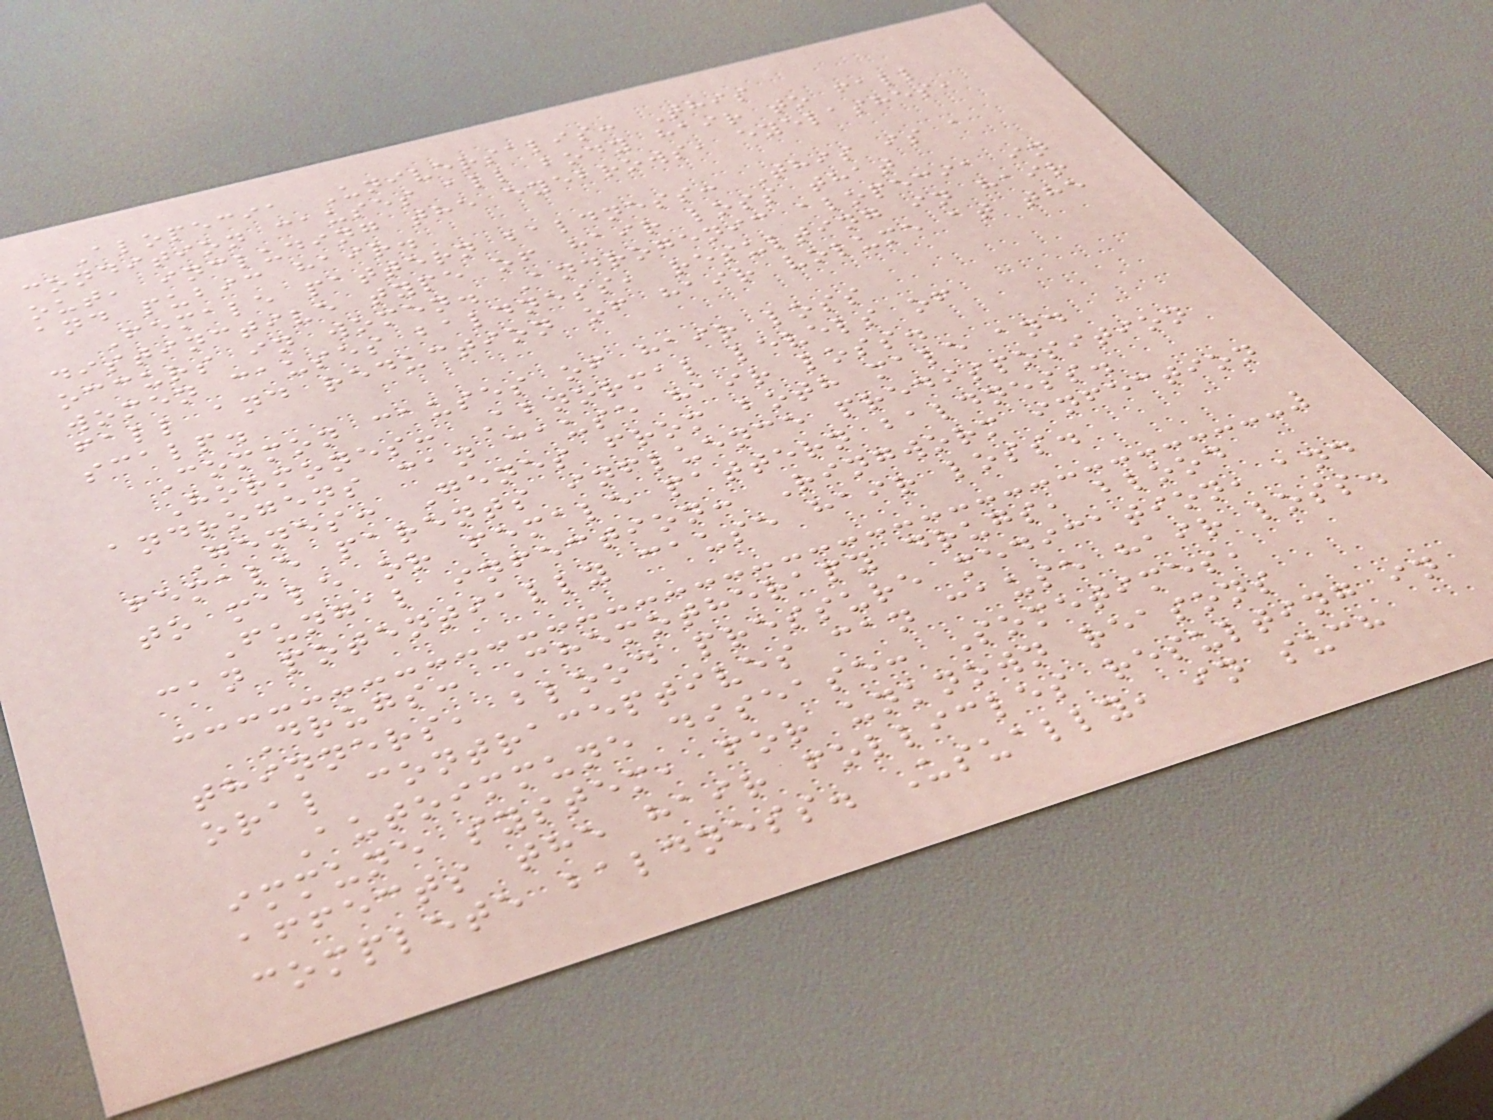Alopecia Universalis: This
condition causes all body hair to fall
out, including the eyebrows, eyelashes,
and pubic hair.
Female pattern baldness: This is a
distinctive type of hair loss that
occurs in women. Androgenic alopecia in
women causes baldness, resulting in hair
fall and reduction of hair volume at the
scalp.
Common causes of hair loss
Hormones: Abnormal levels of
androgens can cause hair loss.
Genes: Genes from both male and
female parents influence predisposition
to male or female pattern baldness.
Fungal infection: Ringworm infection
can potentially cause hair loss.
Drugs: Chemotherapy drugs, blood
thinners, blood pressure medication, and
oral contraceptives can cause hair loss.
Autoimmune disease: Sometimes,
immune system, for unknown reasons
affects the hair follicles resulting in
complete baldness. Usually, in such
